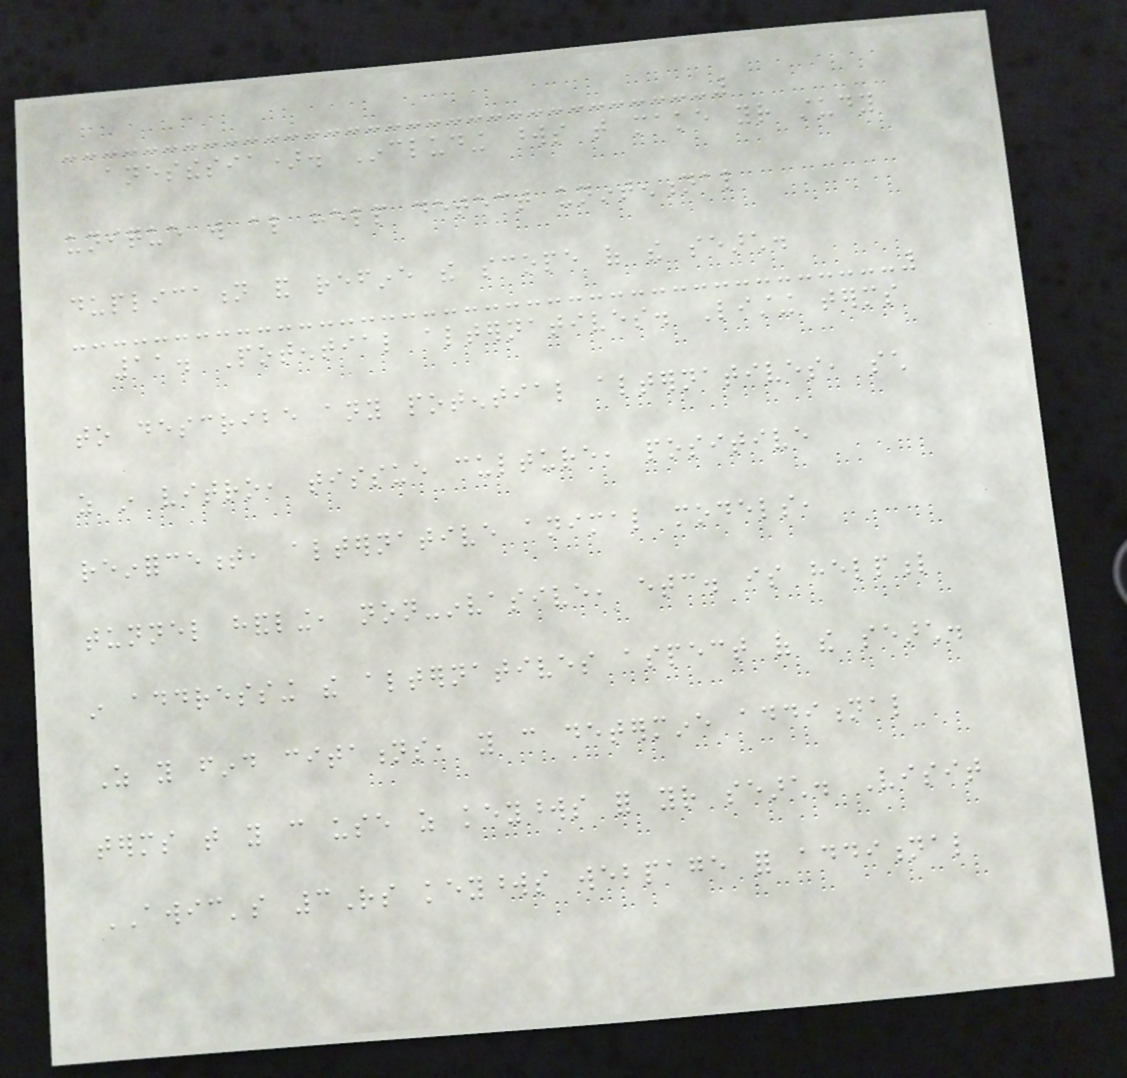anesthesia). Including words that make your study
unique will also help detect unintentional
duplication and refine the scope of the search.
11. Potential alternatives. Listing terms
to describe any potential alternatives, such
as in vitro, tissue culture, positive
reinforcement, alternative animal models,
tunnel handling, non-invasive, etc. is helpful
in addressing the alternatives aspect of the search.
As you find citations, you can determine additional
terms that you can use as keywords for your search. Visit
AWIC's 3Rs keywords webpage for additional
